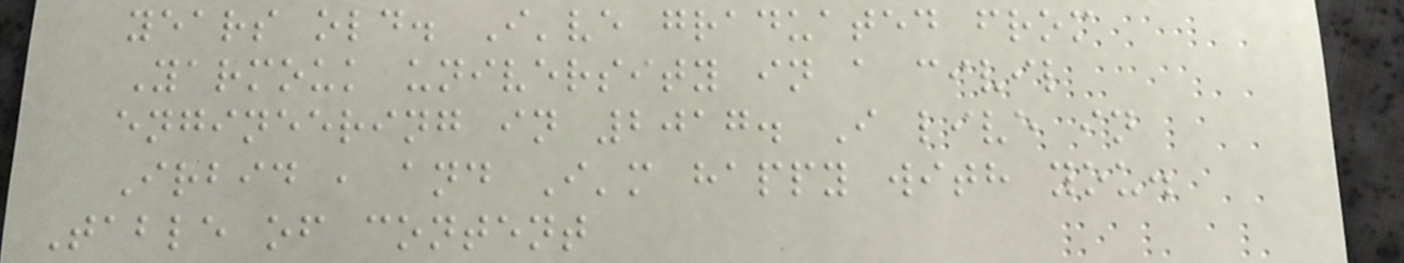years old. I've graduated from
Yarmouk university in a civil
engineering in 2017. I live in
Irbid , and I'm happy with you.
Table of content
